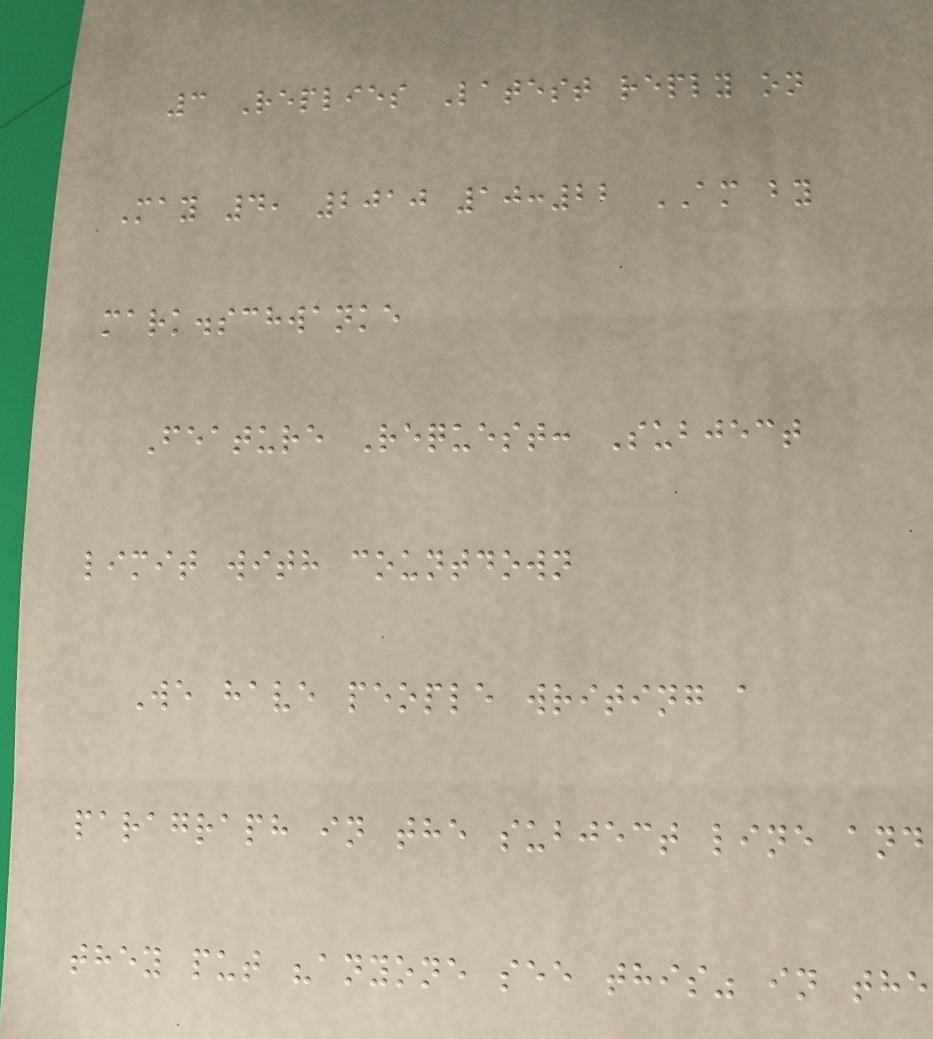3 Replies Latest reply on
May 4, 2010 10:22 AM by
mark.schwanke
Feature Request: Subject
limit with countdown
We have people writing a
paragraph in the subject line and
they put "anyone see this" in the
